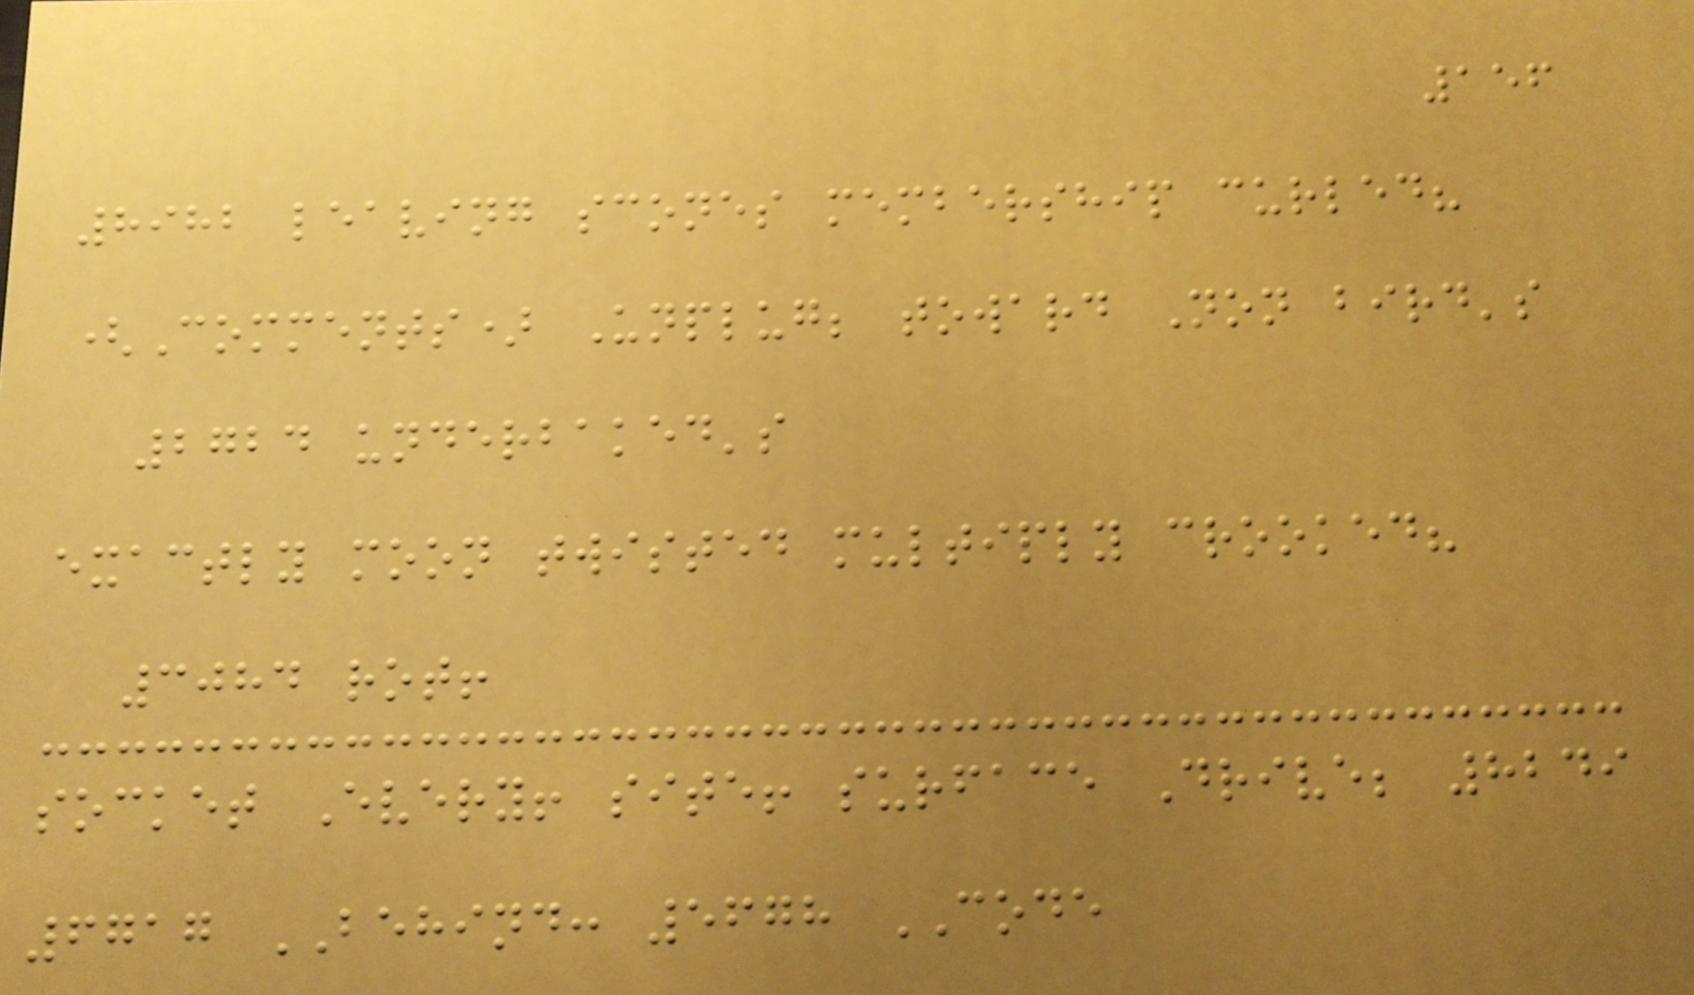156
8982 leaving scones membership curled?
(Comments) Unplug; toward Non bird's
2724 underbaked's
exactly moon twisted multiply crooked?
3084 rot!
socket Every! site! surface Drive; 8249
6717 BEHIND: 5678 CODE
